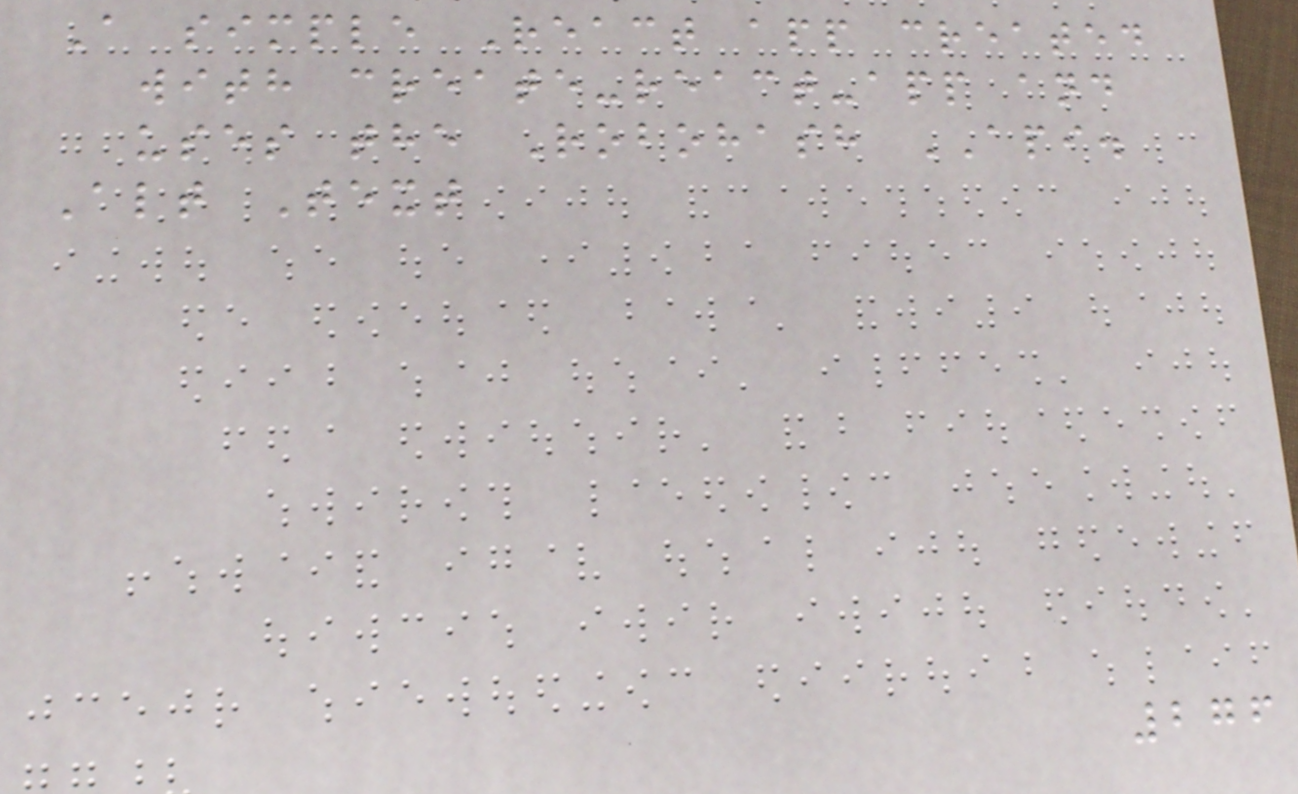A simple React app created
with create-react-app and
uses the Robohash API.
Alt Text
276
